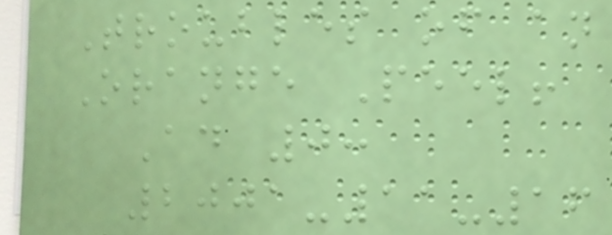Troubles of an
Orange Peel!
Ad 0:
2001-11-16
